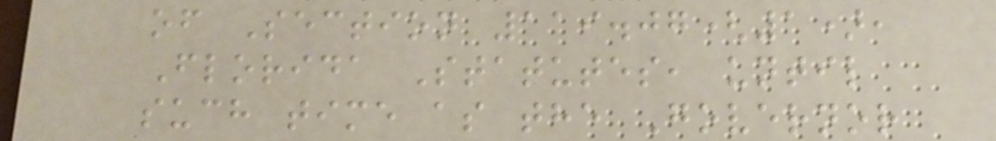of Section 119.07(1),
Florida Statutes, until
such time as the Governor
